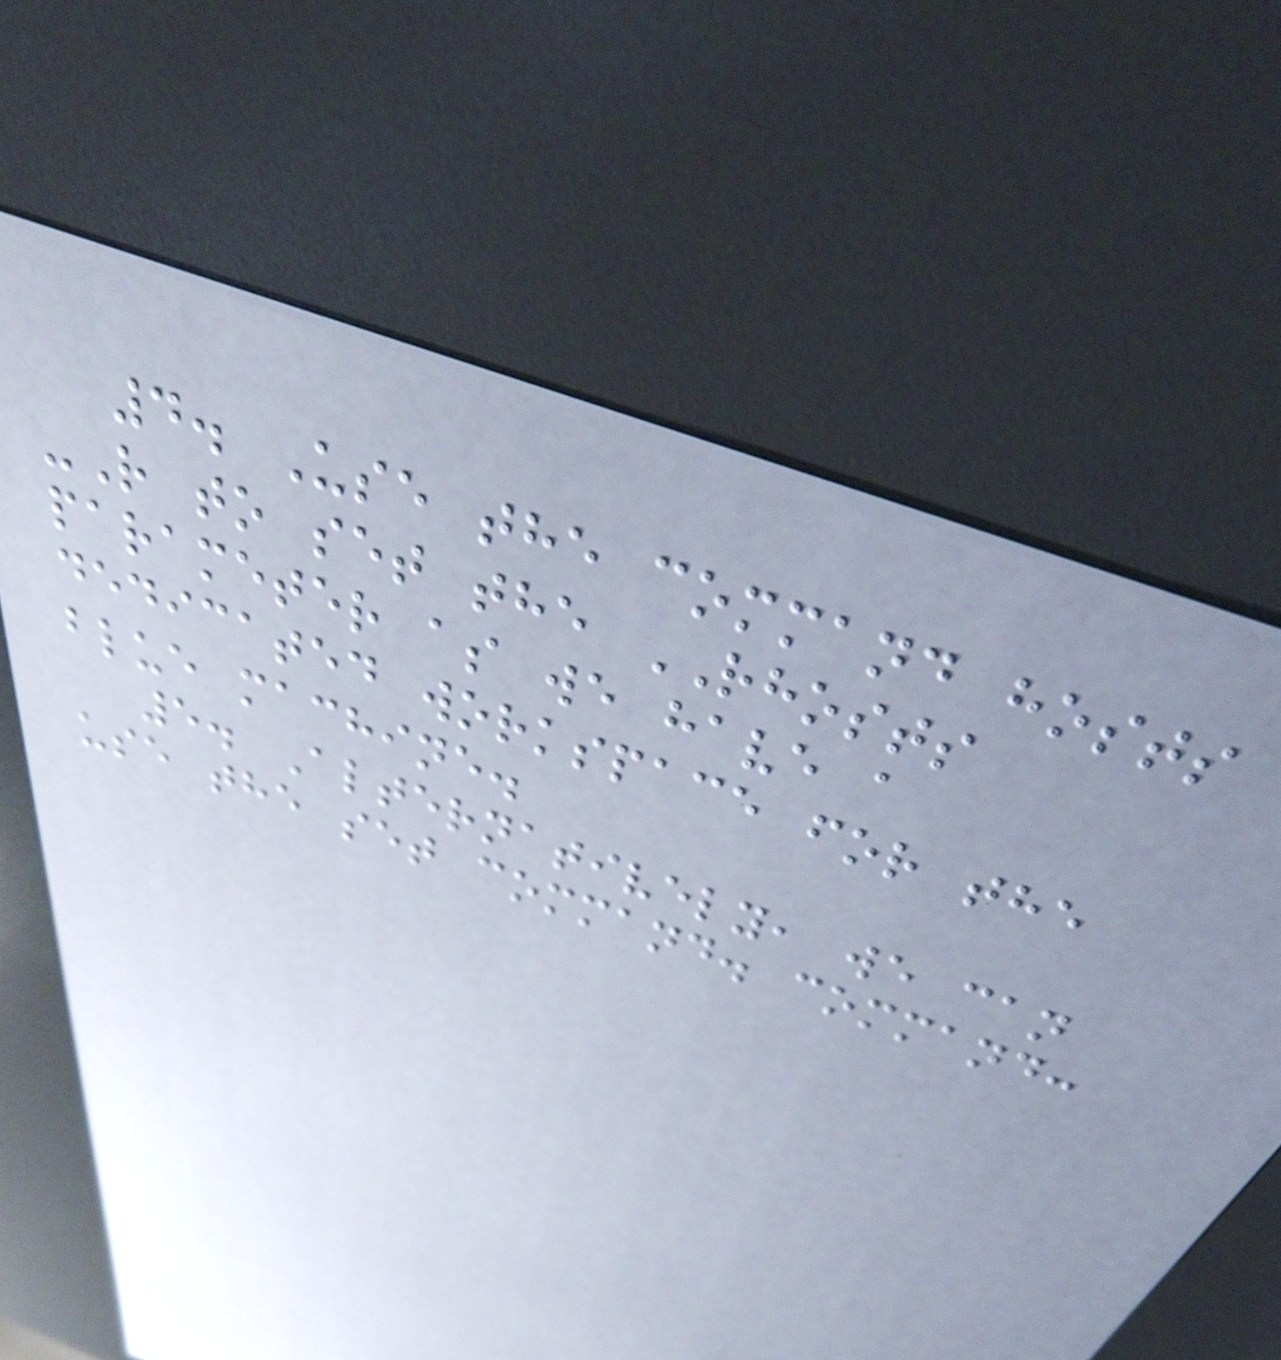4. Use the command hosts
-R to set the RHOSTS
parameter as we have a
dedicated workspace for the
blue machine.
5. Alternatively, we can
use the set command. command:
